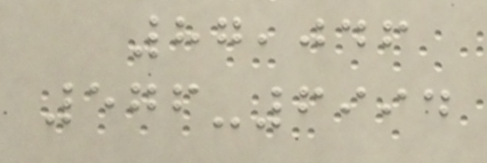87,046
576-6994
